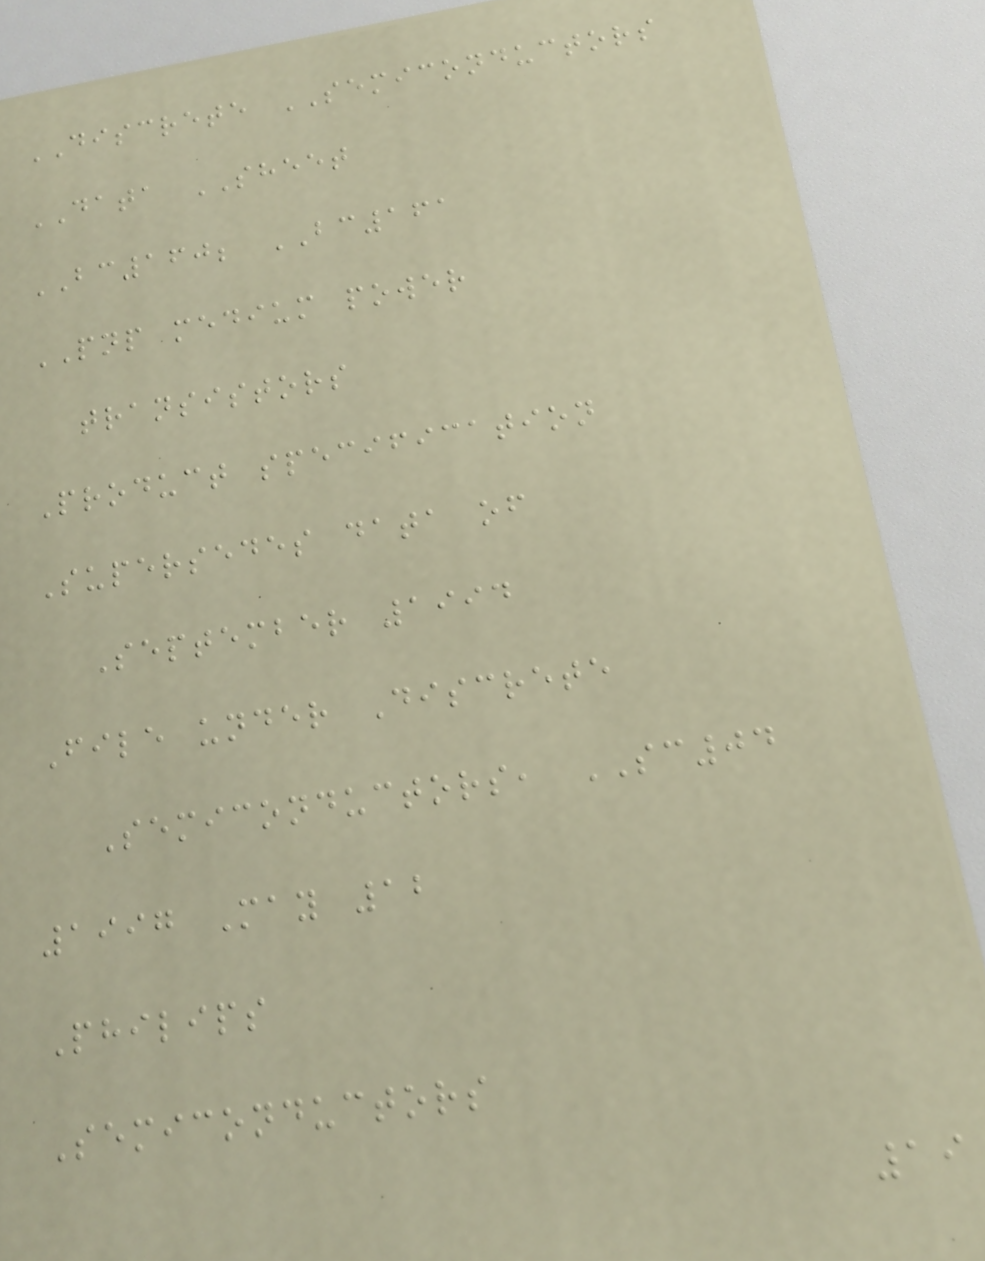DISCRETE SEMICONDUCTORS
DATA SHEET
BC160; BC161
PNP medium power
transistors
Product specification
Supersedes data of
September 1994
File under Discrete
Semiconductors, SC04
1997 May 12
Philips
Semiconductors
19
